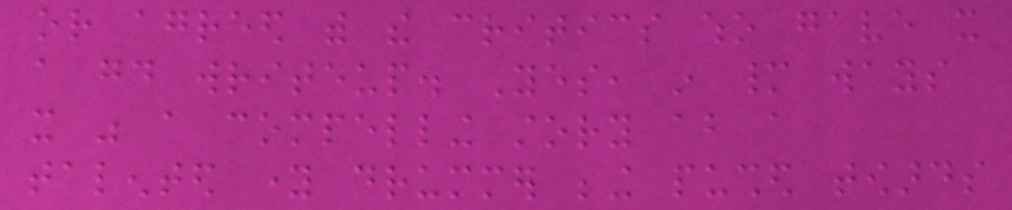or agreed with the critics who gave it
a good writeup. Yes, in many ways
it was a compelling story about a
talented young drummer being pushed towards
